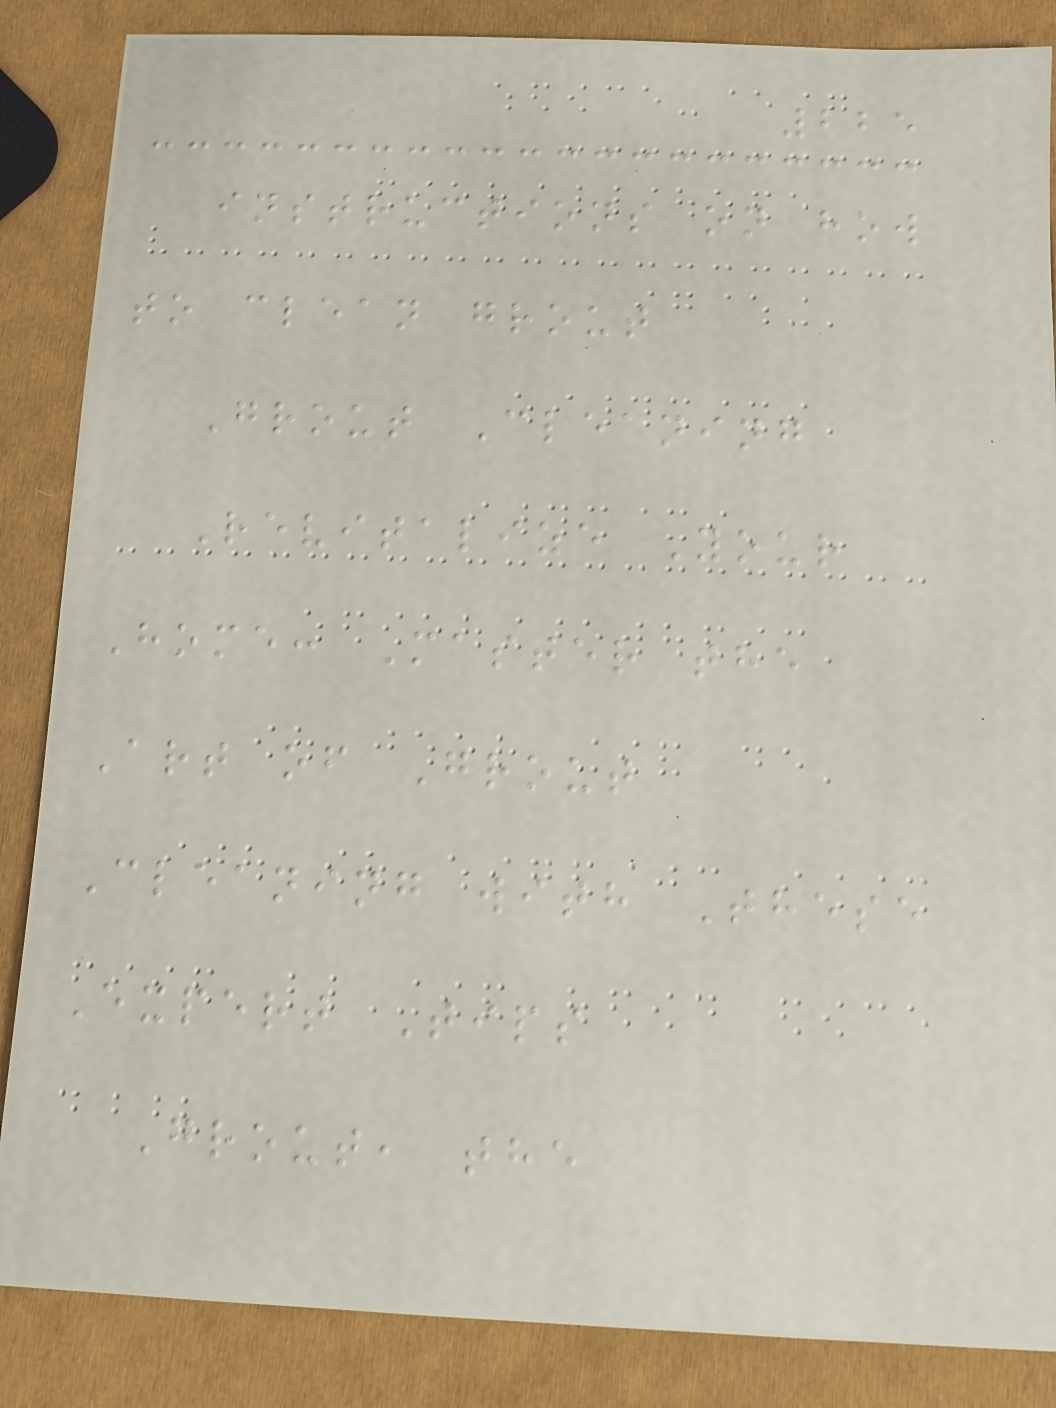225
instructions on how
to clean grout
Grout Cleaning
Revitalize Your
Home: Master the
Art of Grout
Cleaning with These
Expert Tips
Grout, the
